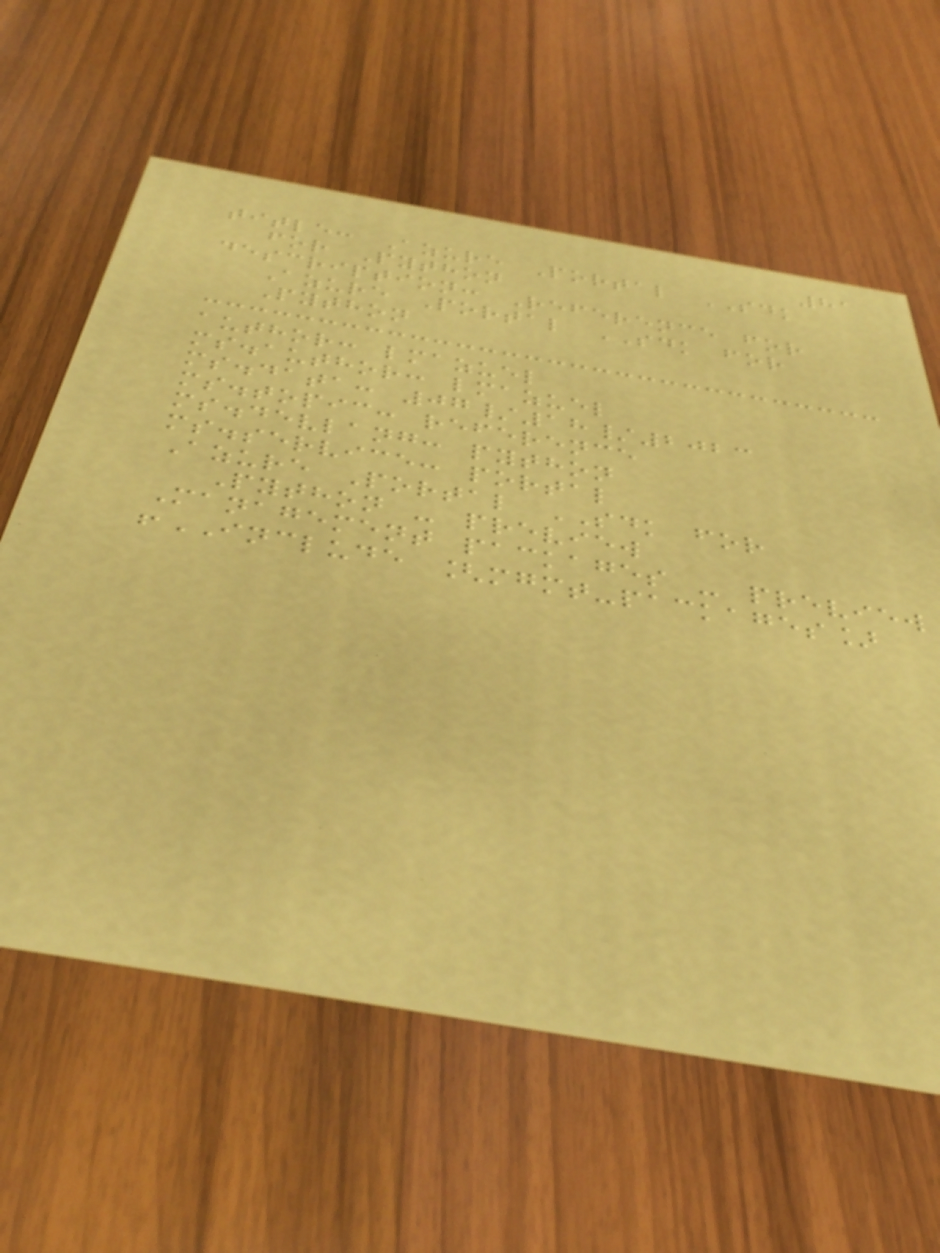81
title: Azure Portal SDK
for Python
description: Reference for
Azure Portal SDK for
Python
author: lmazuel
ms.author: lmazuel
ms.data: 07/18/2023
ms.topic: reference
ms.devlang: python
ms.service: portal
Azure Portal SDK for
Python - preview
Management packages - preview
!INCLUDE [mgmt-packages]
